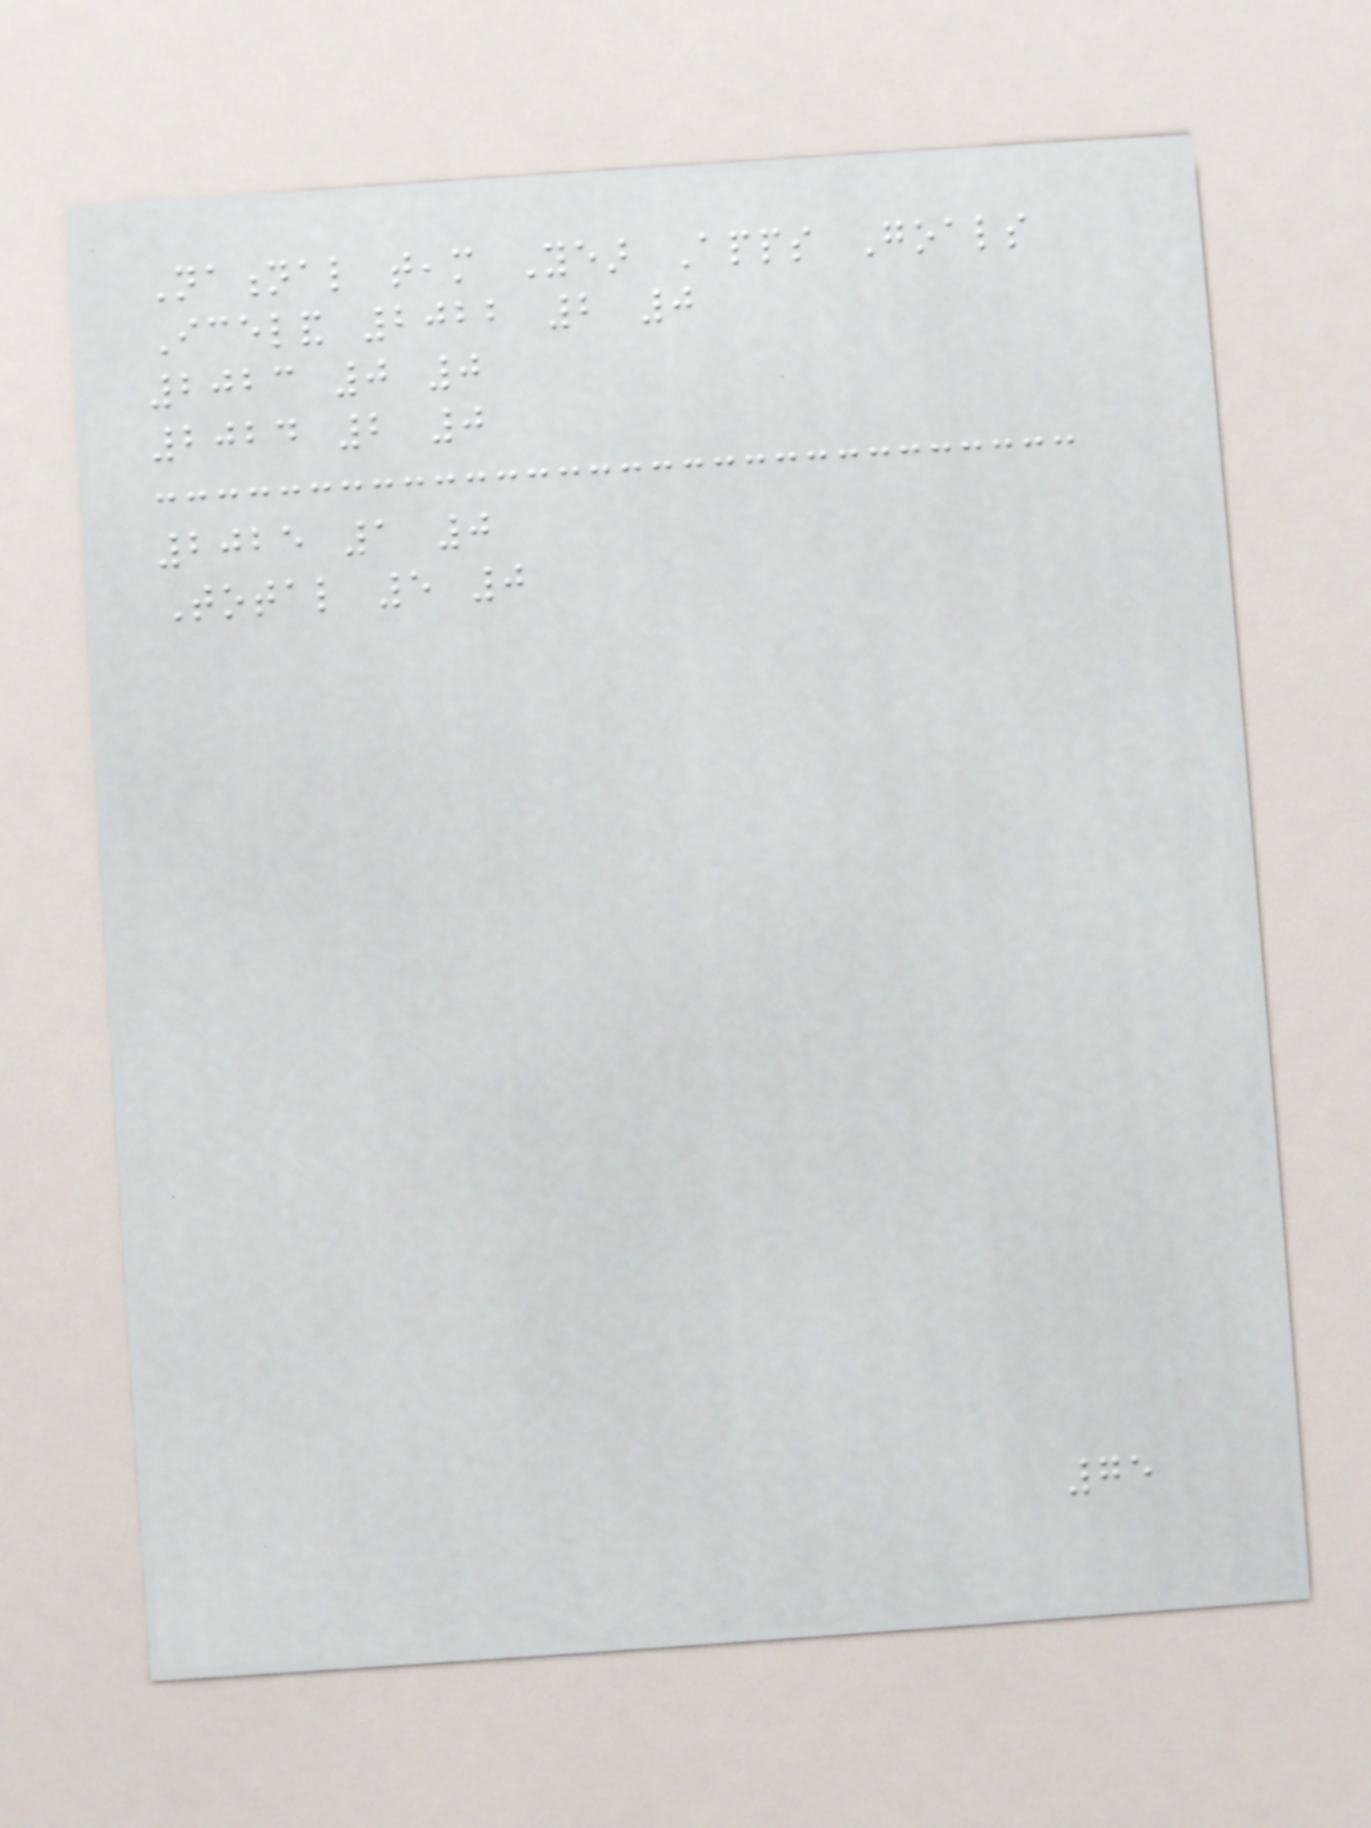National team Year Apps Goals
Iceland 2022 2 0
2023 0 0
2024 2 0
2025 1 0
Total 5 0
75
